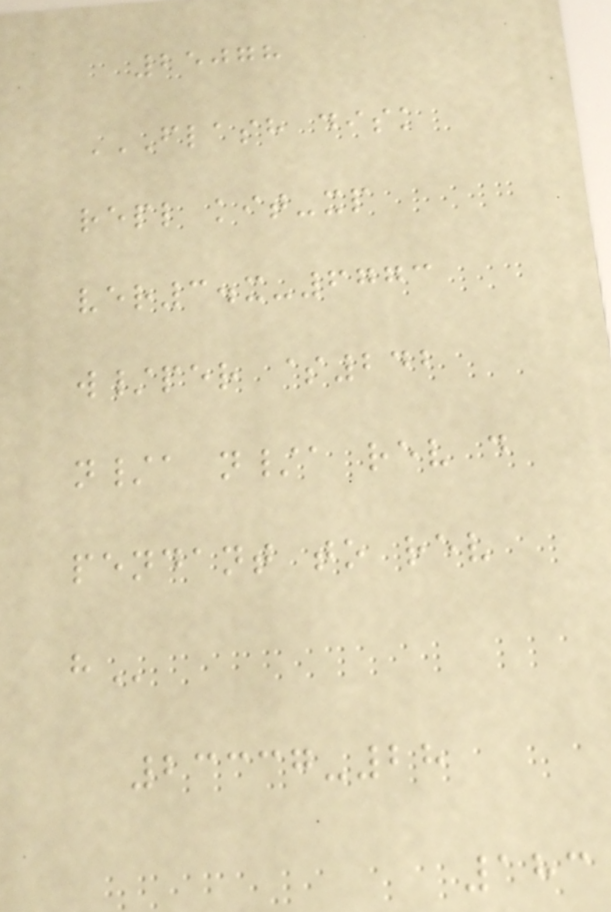25078
FLASH DISK
REPL KIT-XP
VER3.X-6773
W/PER $242
N/A N/A REV D
PENDANT TO REV
H
23337-28
183
